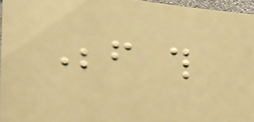Before this
